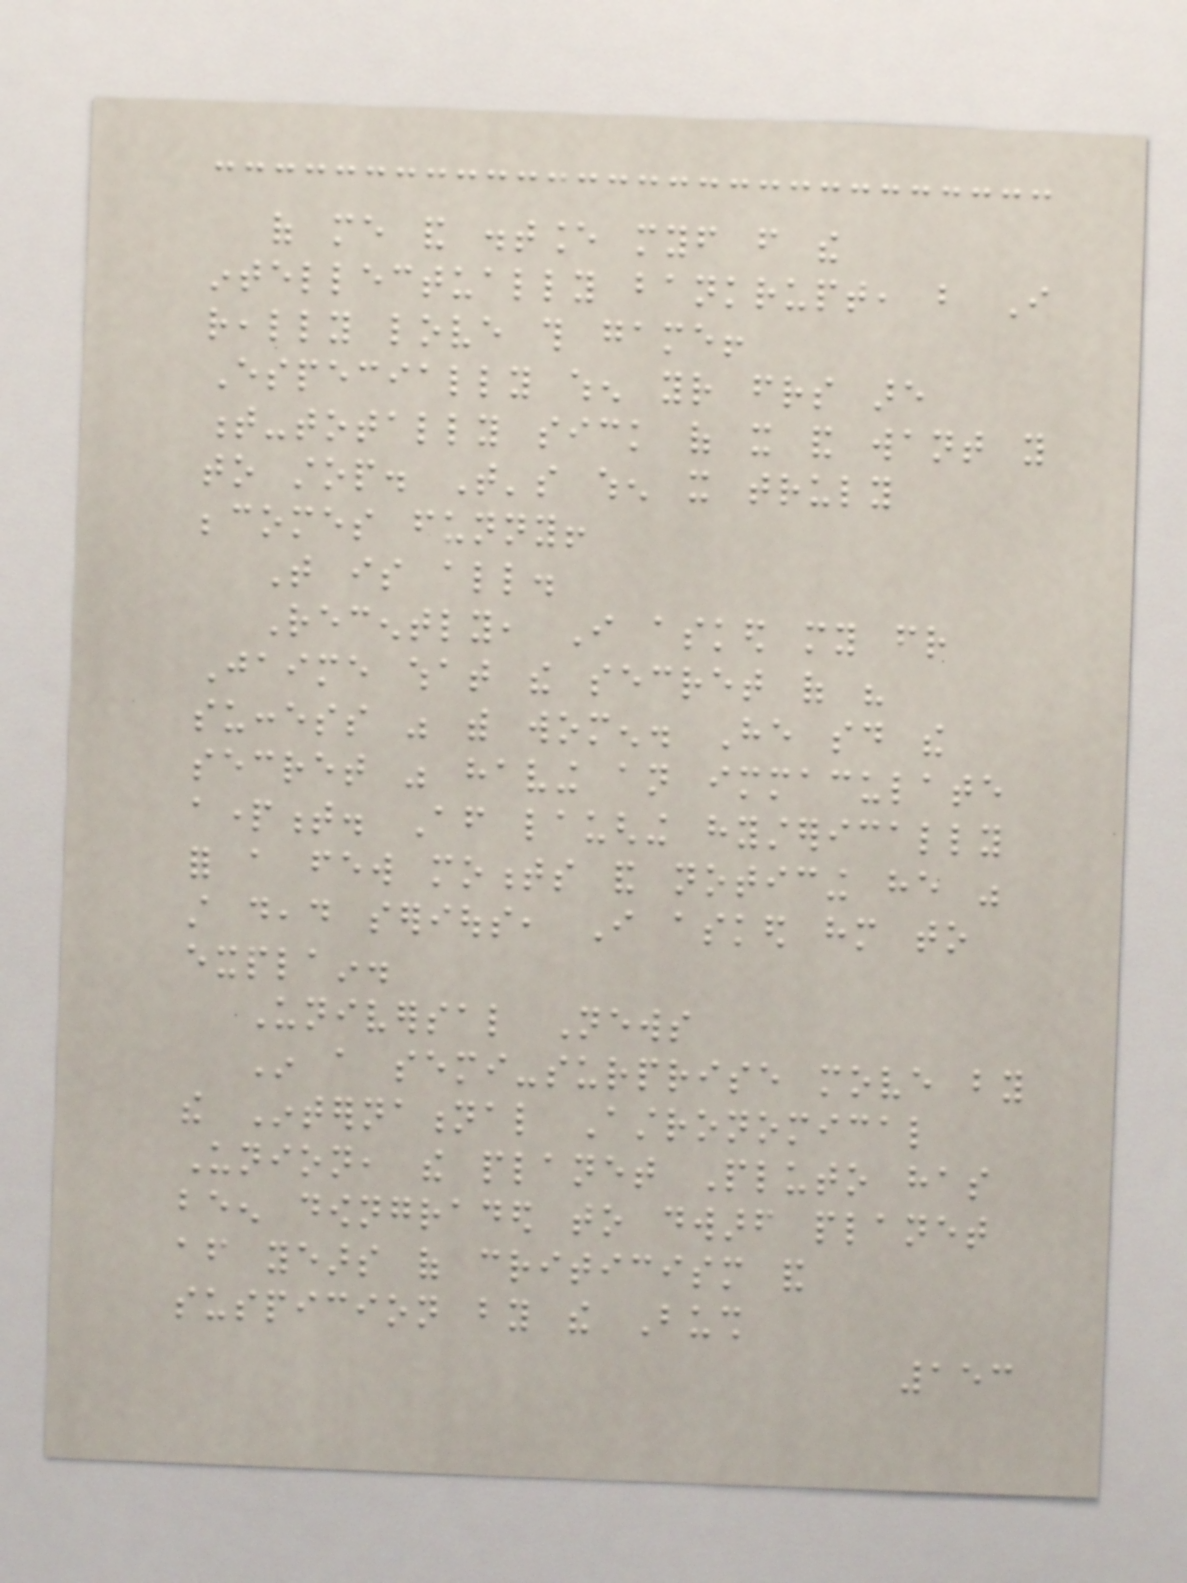of me and distance myself from the
intellectually bankrupt, but I
really love this game!
Especially when your friends are
t-totally sick of it and want you
to stop. That's when it truly
becomes funny!
That is all.
Recently, I asked my friend
Jaime what the secret of his
success was with women. He said the
secret was having an immaculate
apartment. After laughing hysterically
for a few moments and noticing he was
still dead serious, I asked him to
explain.
Universal News
In a semi-surprise move by
the International Astronomical
Union, the planet Pluto has
been downgraded to dwarf planet
after years of criticism and
suspicion by the Bush
153
